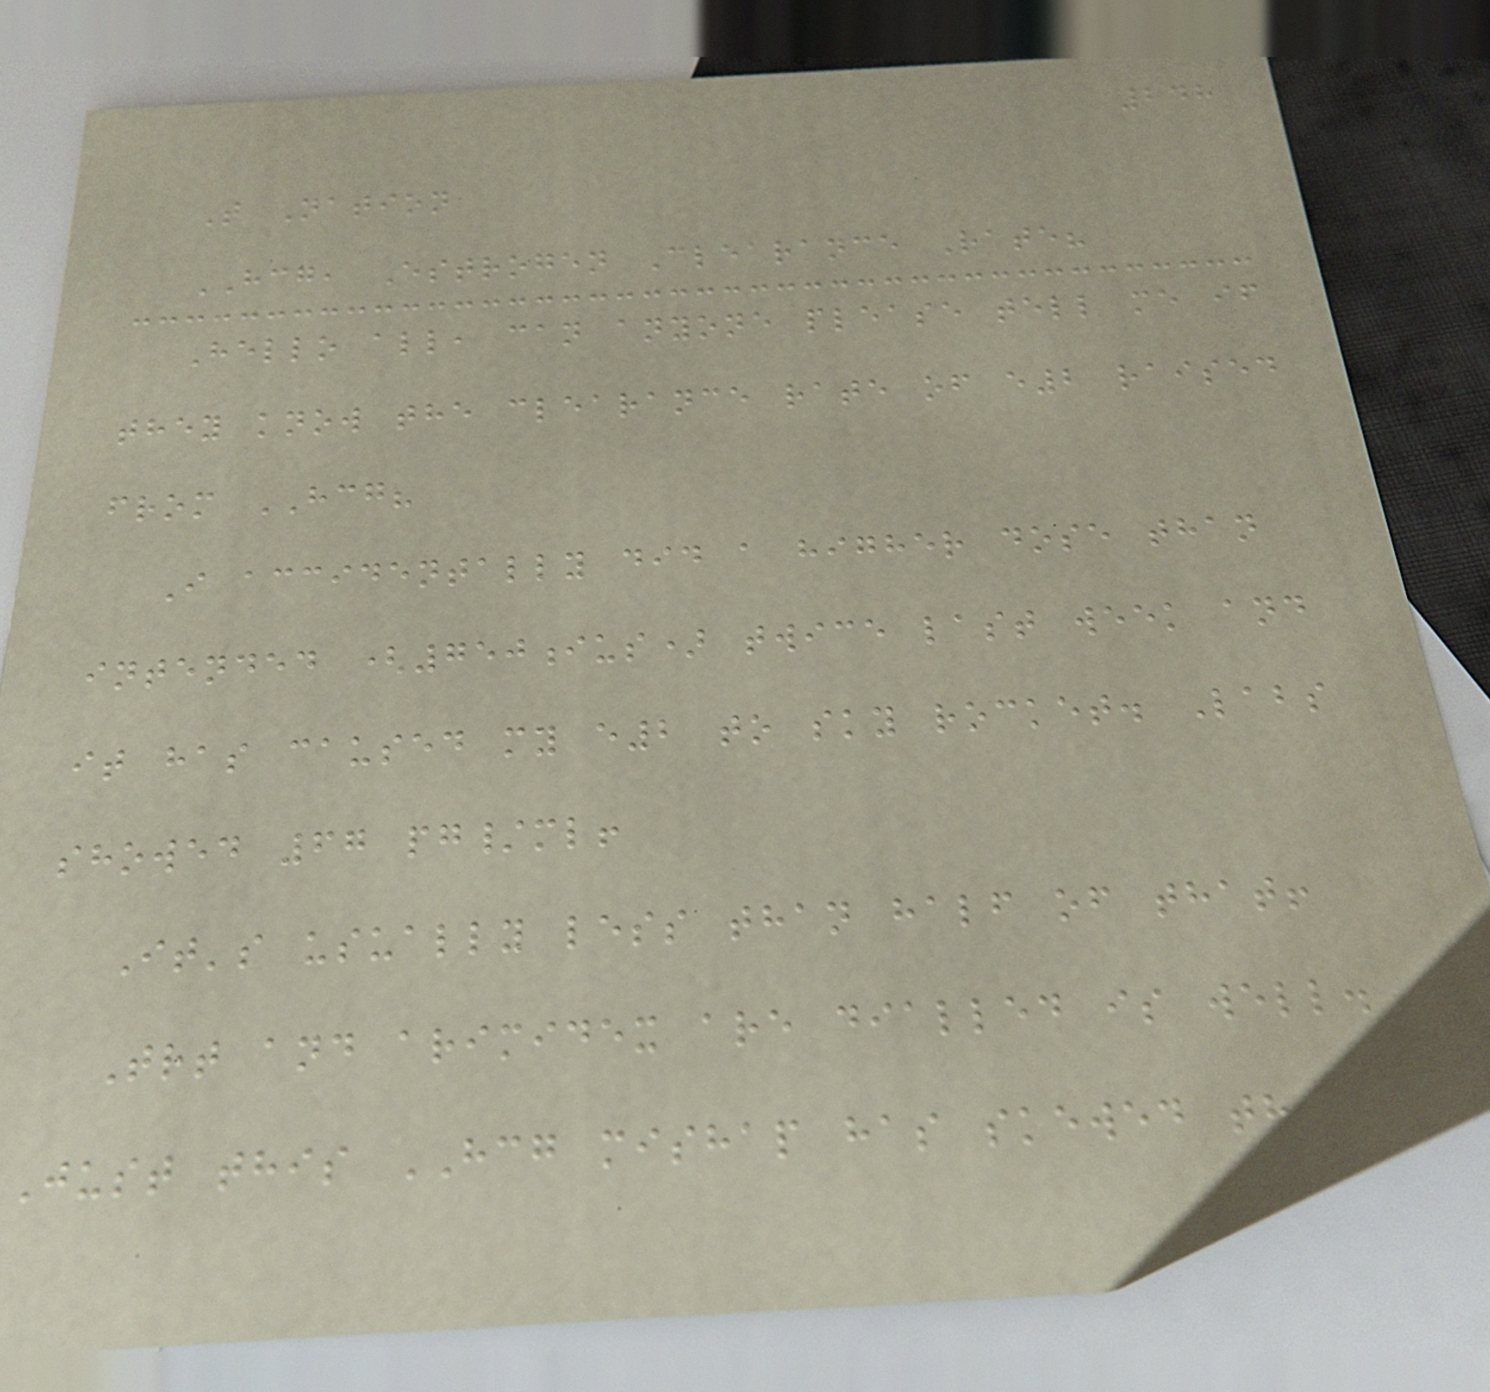248
T Nation
HCG, Estrogen Clearance Rate?
Hello all, can anyone please tell me if
they know the clearance rate of e2 raised
from HCG?
I accidentally did a higher dose than
intended (750ius) twice last week and
it has caused my e2 to sky rocket. Labs
showed 67 pg/ml!
It's usually less than half of that!
Trt and arimidex are dialled is well.
Just this HCG mishap has skewed things,
